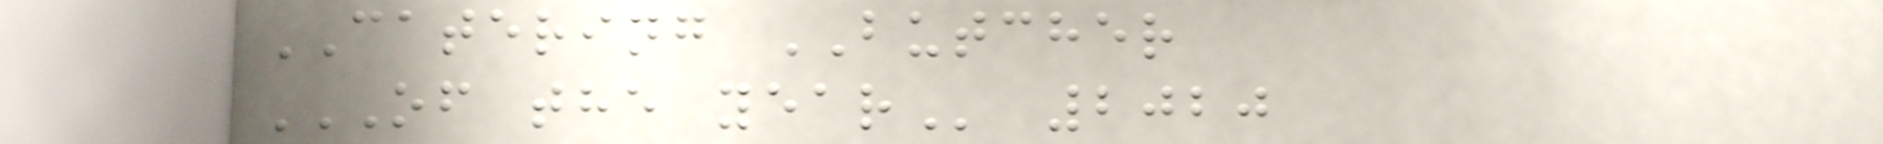CATERING BUTCHER
OF THE YEAR 2020
